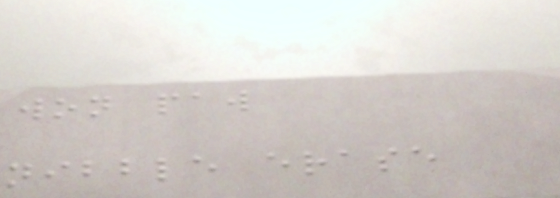won paw
nibble erase
